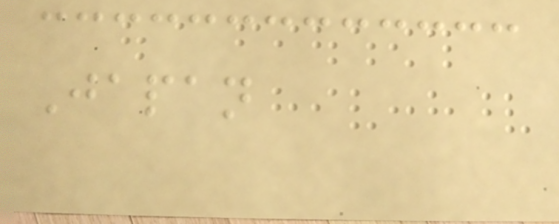Japan
